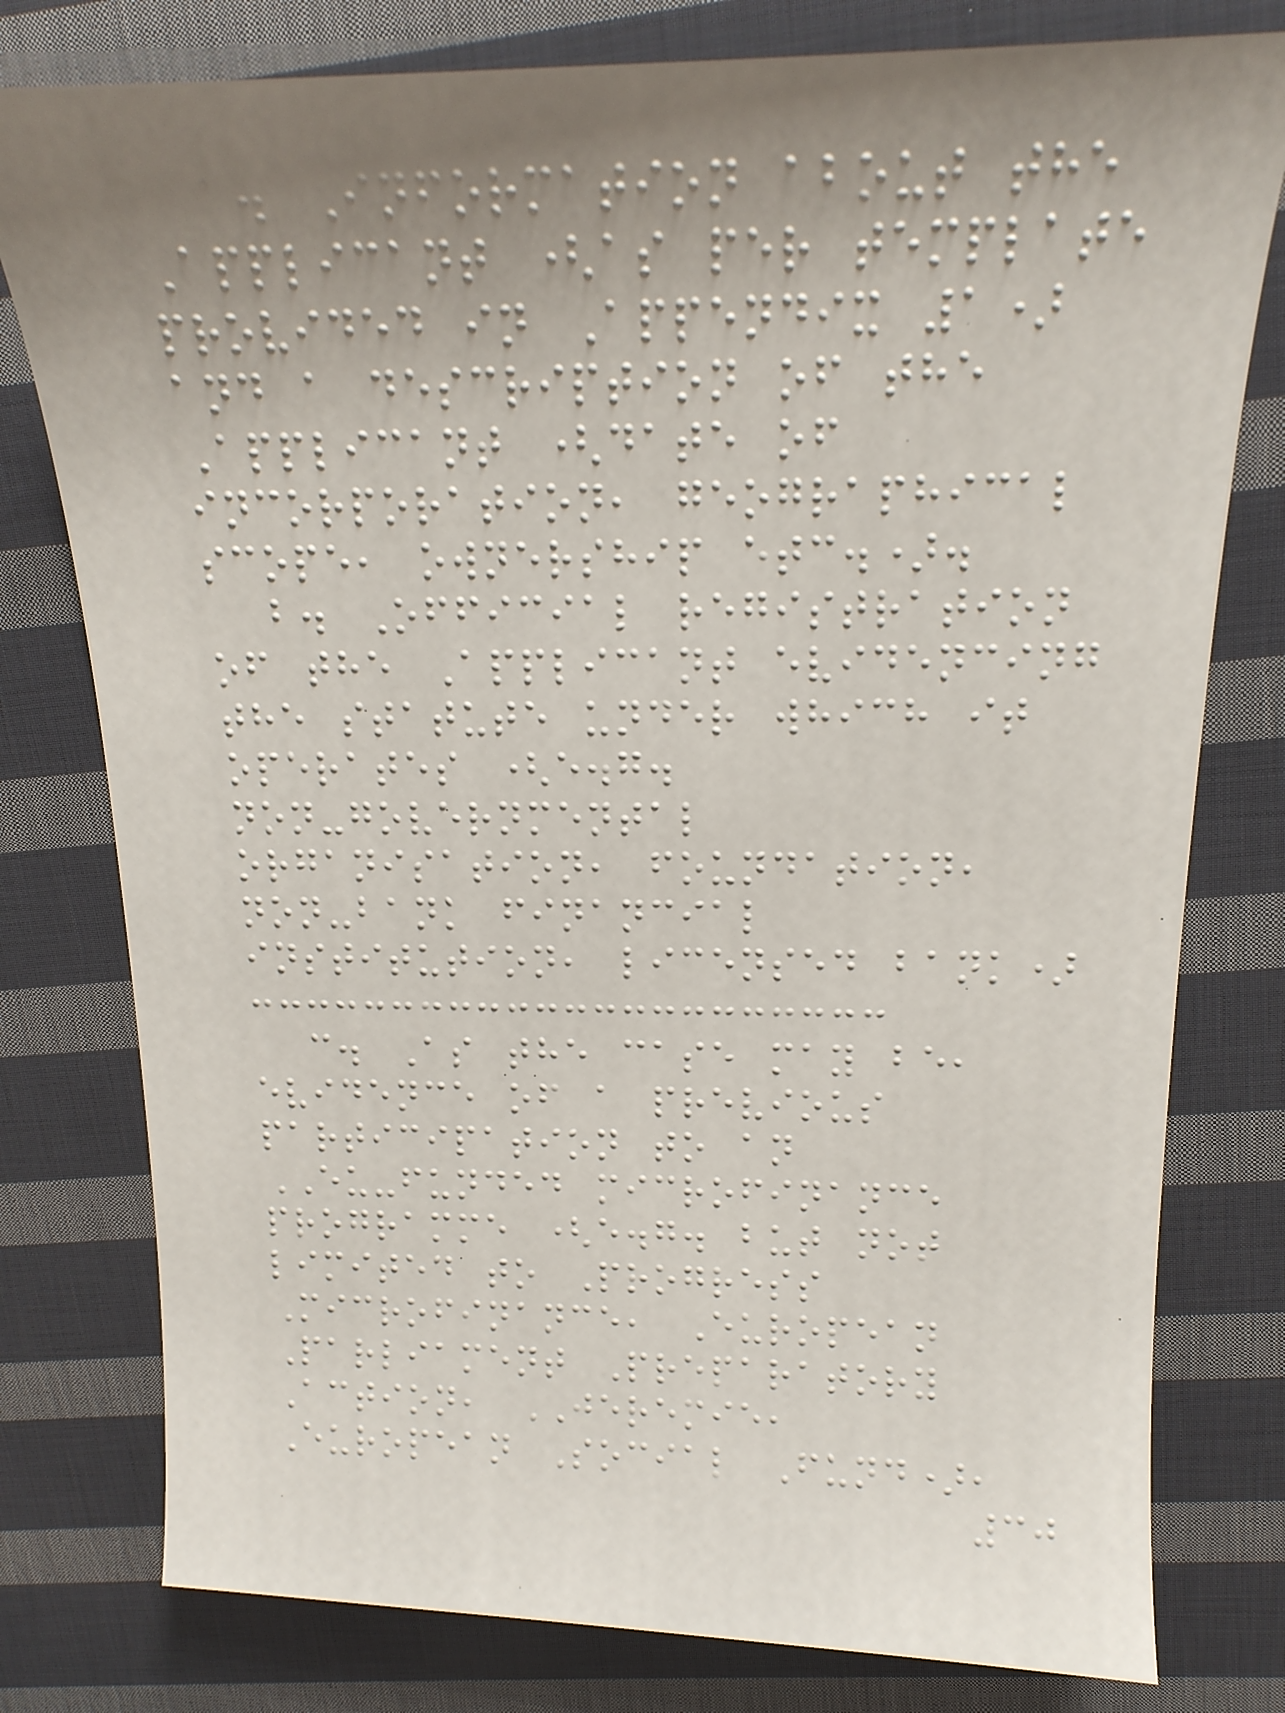a. Information about the
Applicant (as per template
provided in Appendix 1)
and a description of the
Applicant (date of
incorporation, geographical
scope, ownership etc.).
b. Official registration
of the Applicant evidencing
the statute under which it
operates (e.g.
non-governmental
organisation, foundation,
non-bank financial
institution, licensed bank)
c. As the case may be,
evidence of a previous
participation to an
EU-funded microfinance
programme (e.g. but not
limited to Progress
Microfinance, European
Parliament Preparatory
Action, JEREMIE,
European Social Fund),
30
